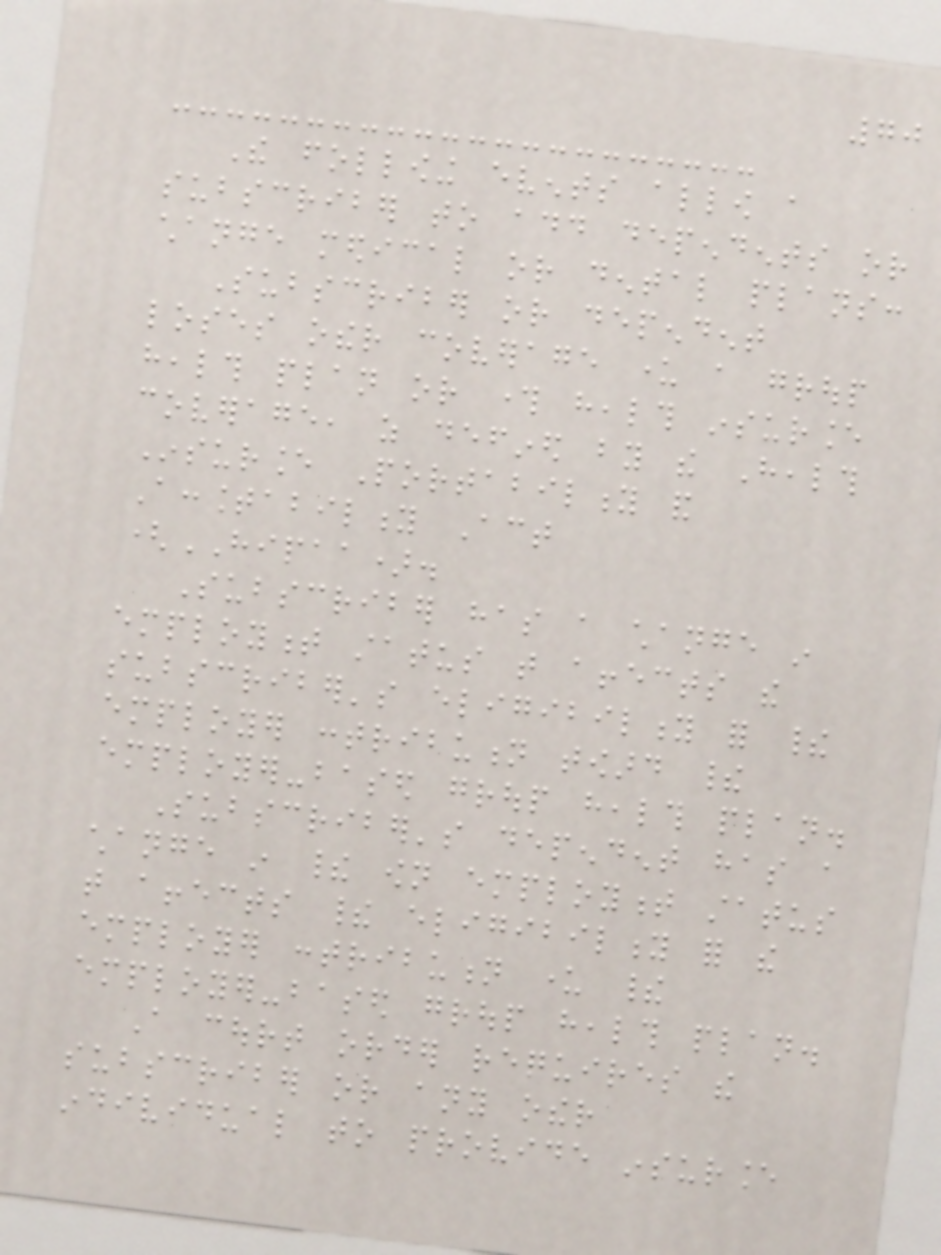70
The following events allow a
subscriber to add dependents or
change medical or dental plans:
Subscriber or dependent
loses other coverage under a group
health plan or through health insurance
coverage, as defined by the Health
Insurance Portability and
Accountability Act
(HIPAA).
Subscriber has a change in
employment status that affects the
subscriber's eligibility for their
employer contribution toward their
employer-based group health plan.
Subscriber's dependent has a
change in their own employment status
that affects their eligibility for the
employer contribution under their
employer-based group health plan.
A court order requires the
subscriber or any other
individual to provide insurance
